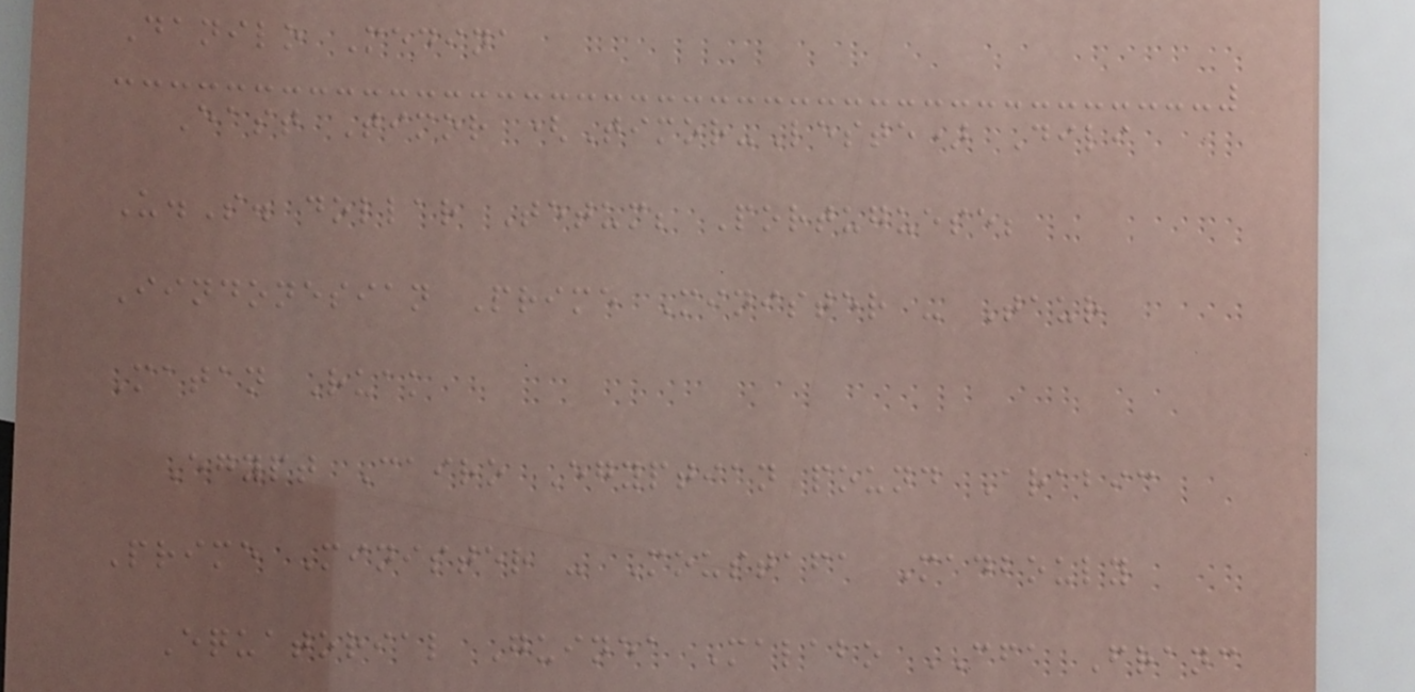Danilo Medina
East Timor (Timor-Leste) Dili
U.S. dollar Tetum; Portuguese;
Iindonesian Prime Minister - Taur
Matan Ruak
Egypt Cairo Egyptian pound Arabic
Prime Minister - Moustafa Madbouly
Equatorial Guinea Malabo CFA Franc
